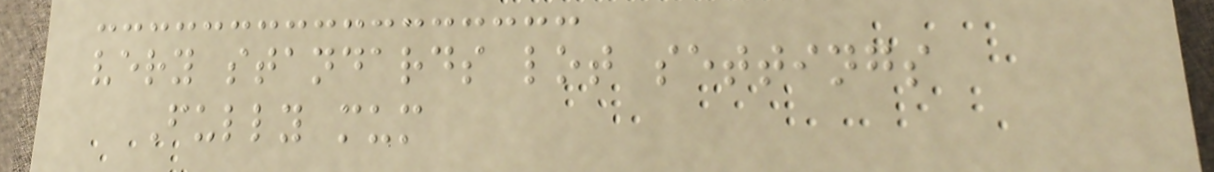very standards lot settings
Fully mum
